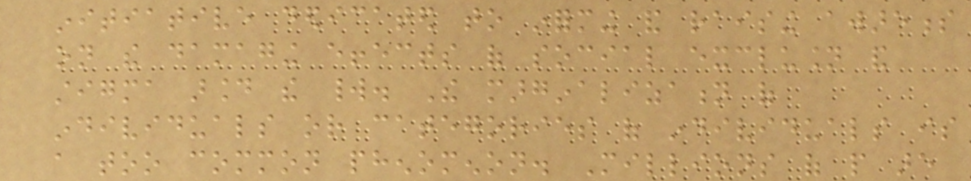initiative dedicated to informing and raising awareness
on the damaging effects of social exclusion and
stigma around the world. The marginalization of
individuals or categories of individuals is
a too common phenomenon. Millions of people are
